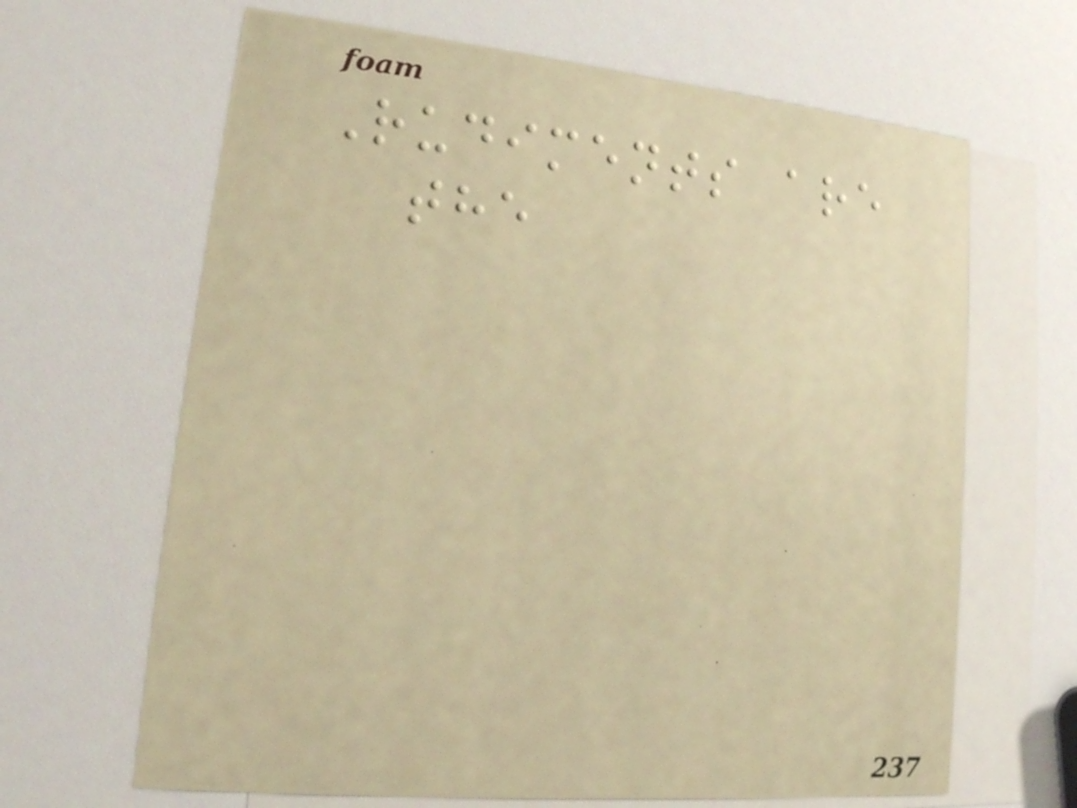Rudiments are
the
